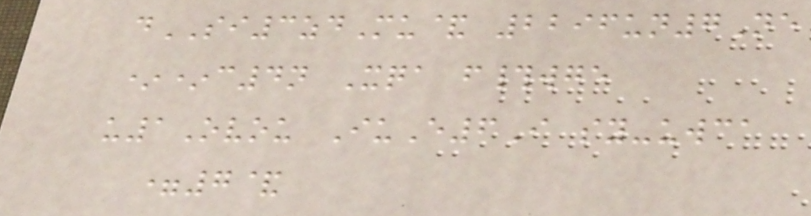dSI3zdMu& 2296un7Ne
**c4n Xqa f#wge
u1Ovou IuE6I sy-uwca
=7&
